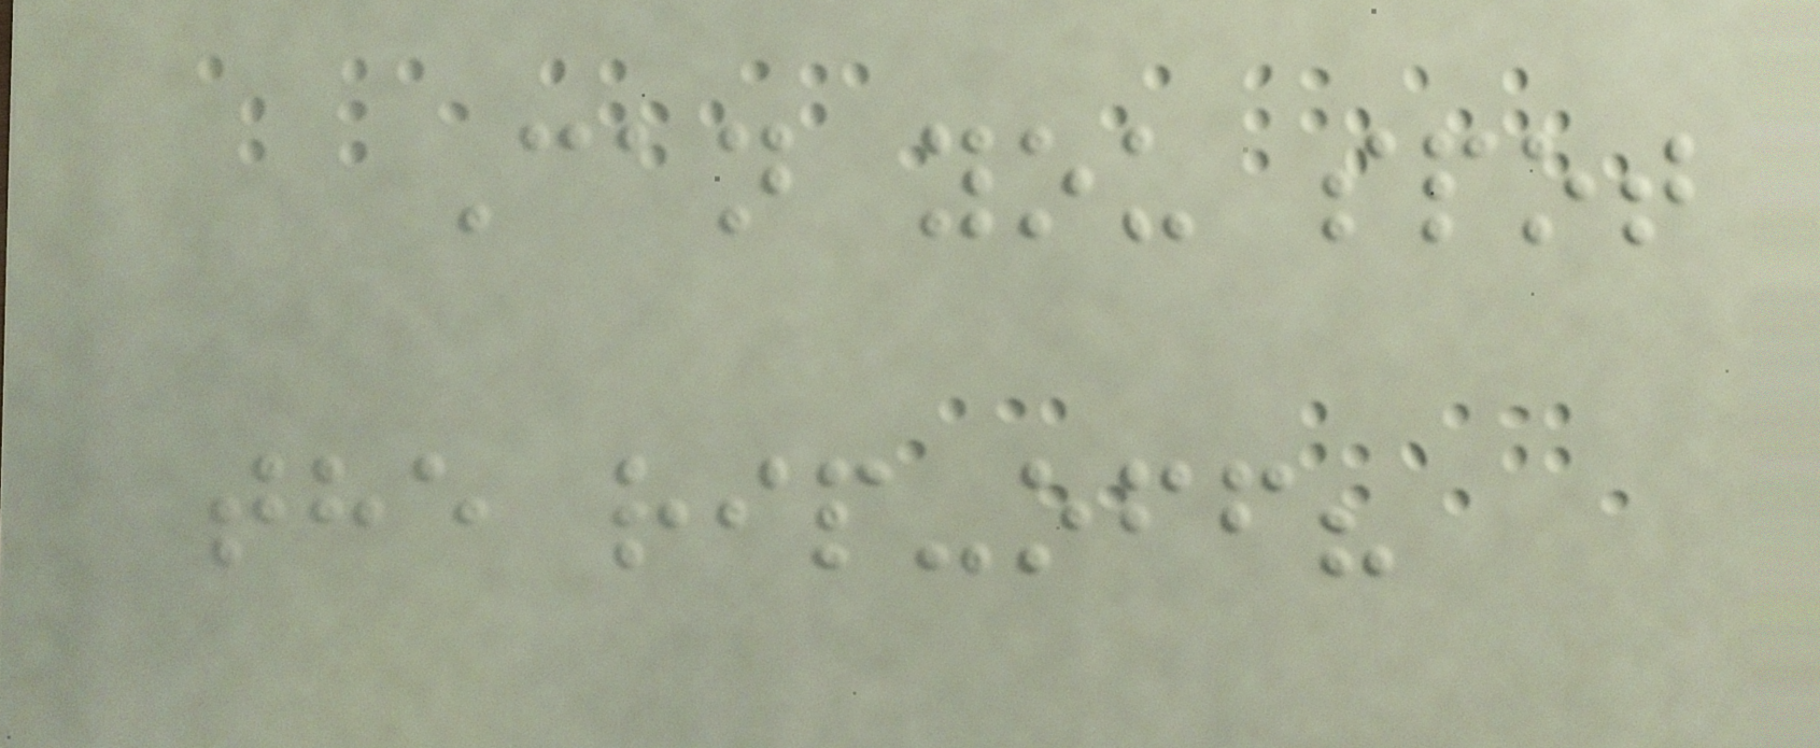Can you spot
the rip-off?
